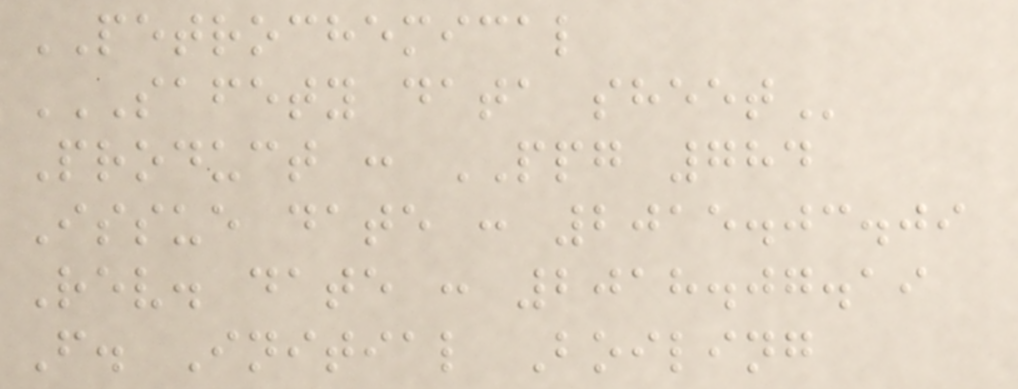PETROCHEMICAL
SAFETY DATA SHEET
Product : PPG 784
Issue date : 2015.03.09
Rev. date : 2018.07.19
F. Initial Boiling
